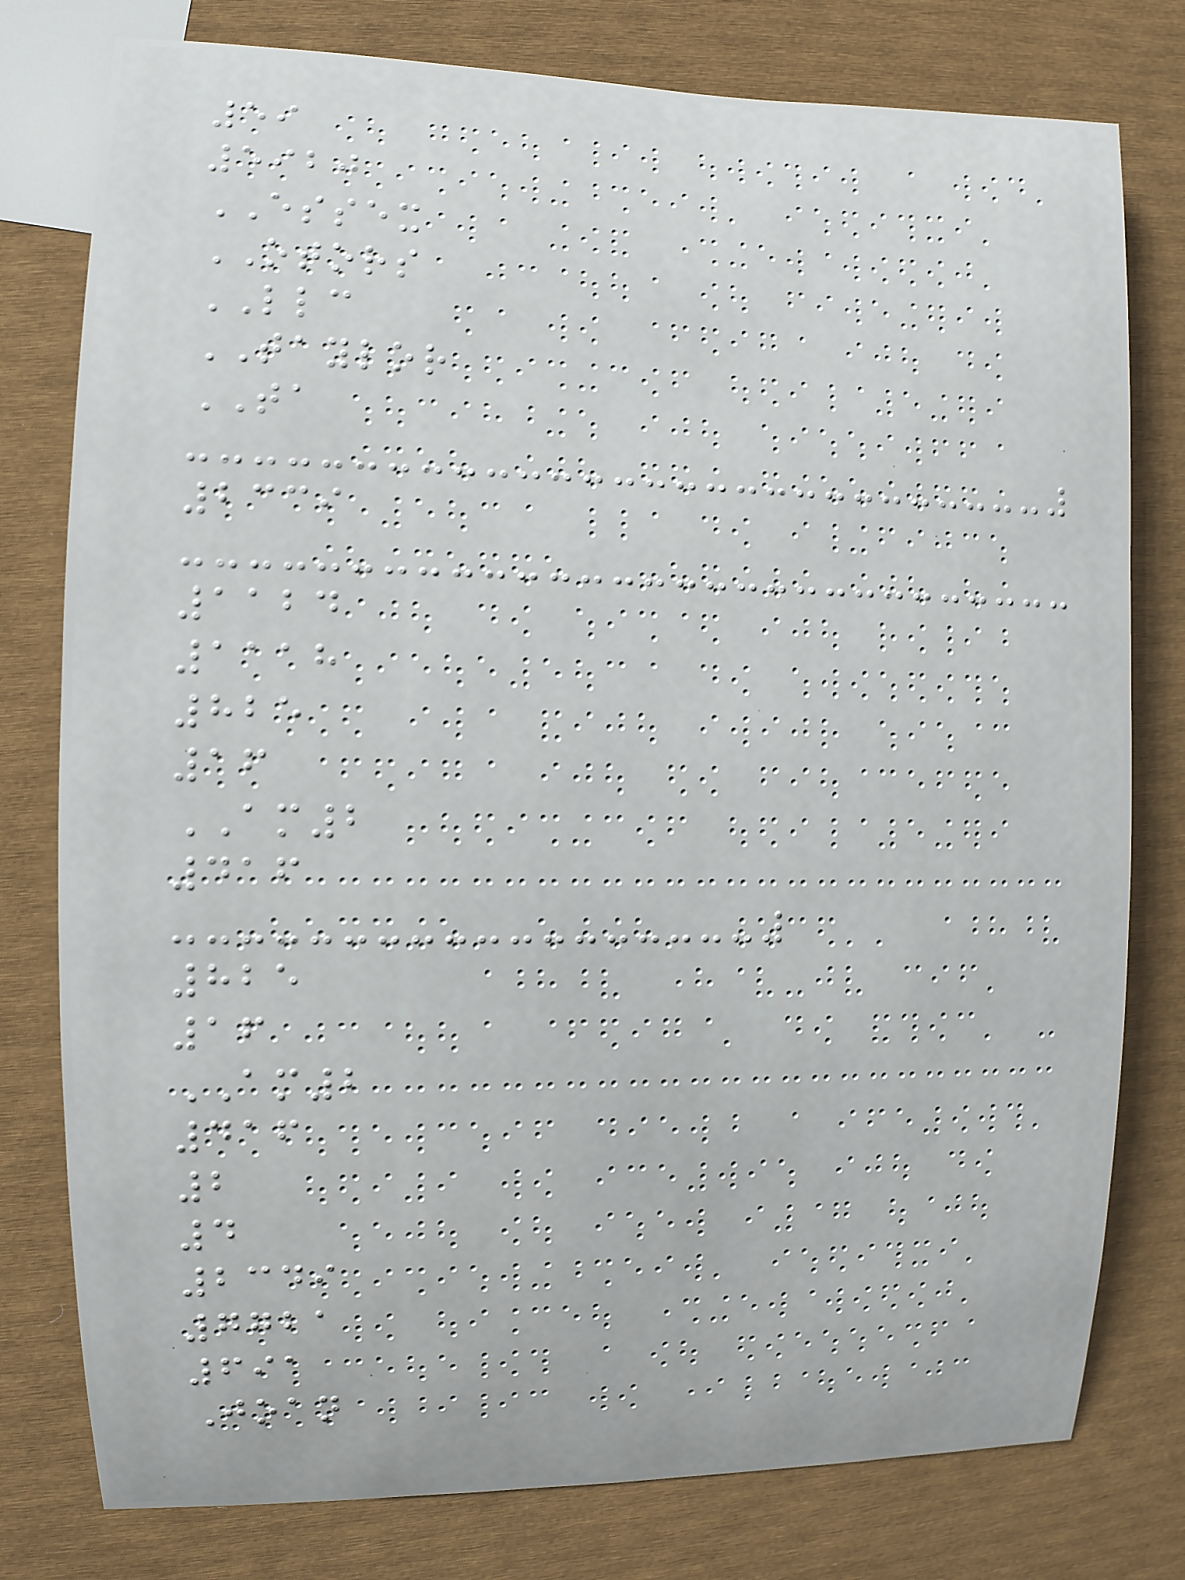59
5920
ESSEX
OTORS
LLC
TAYLOR
TA
2339
1124
1118
825
16
AM2
416
825
16
AM2
416
2
4
2349
7721
691
Joan
